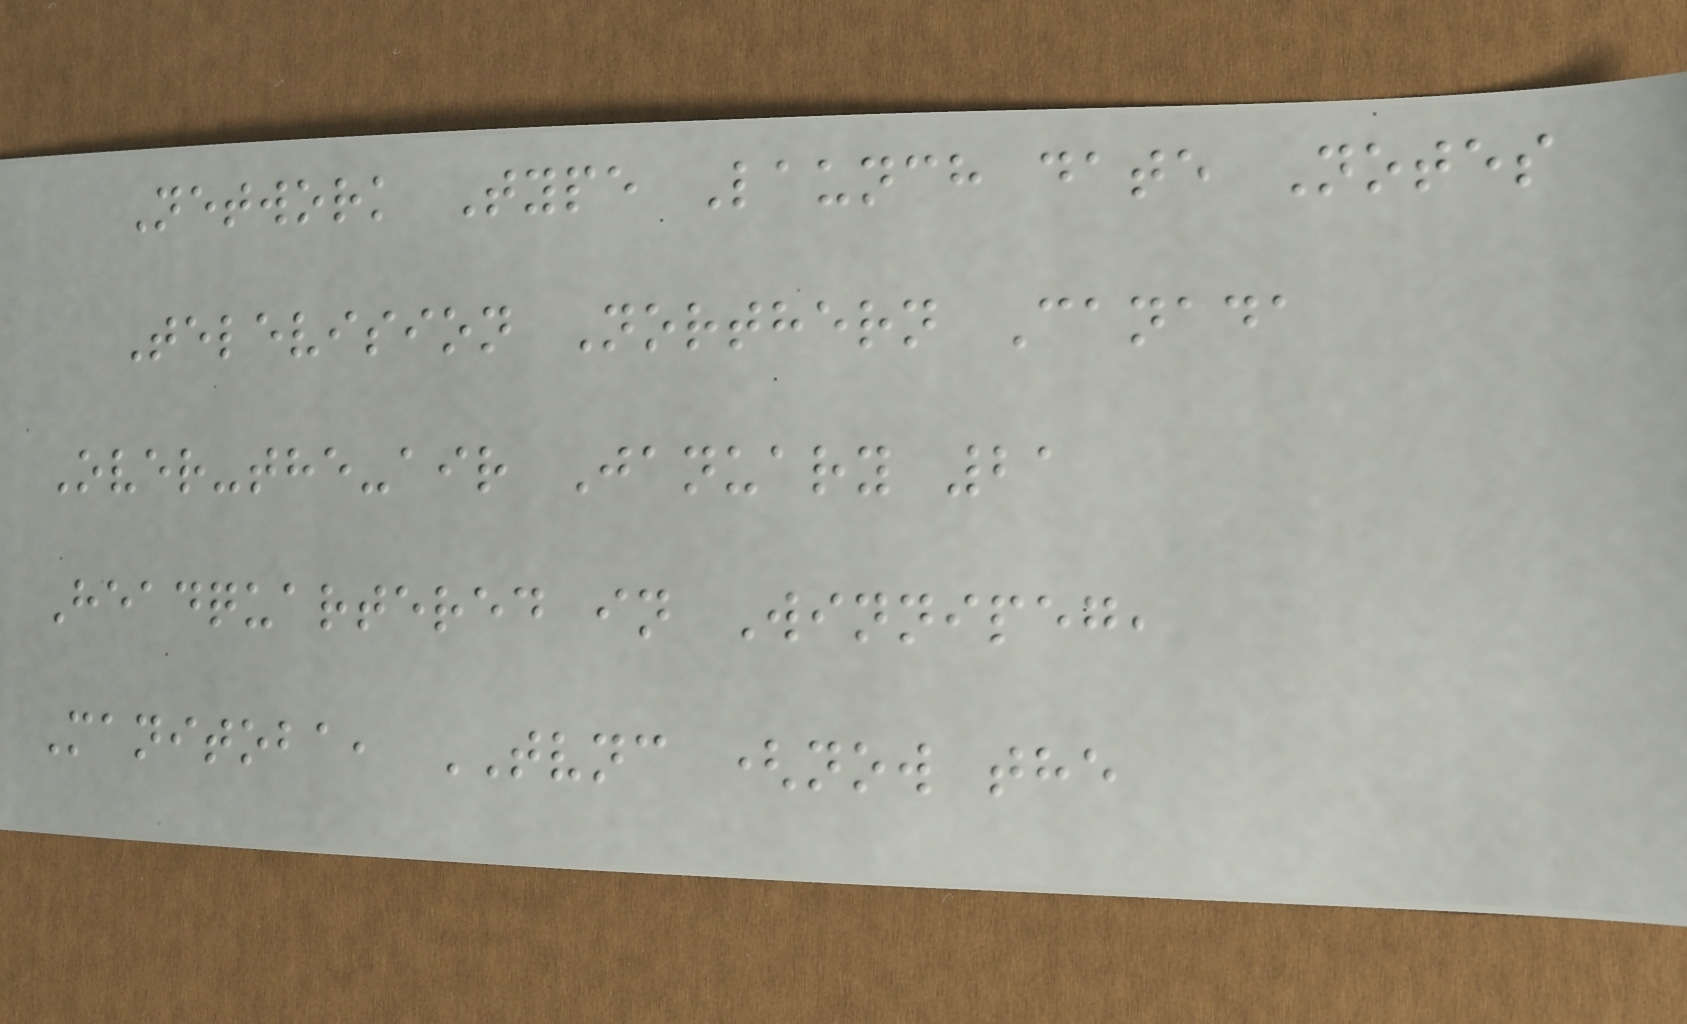Network Type Launch date Notes
Television Northern Canada
Over-the-air January 21
Headquartered in Winnipeg,
Manitoba, TVNC (now the
